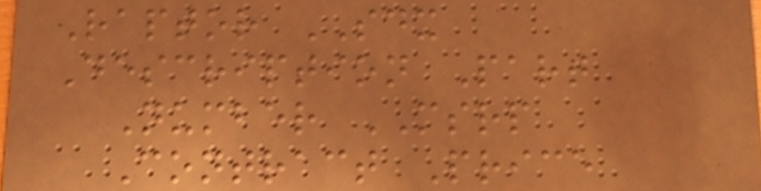Raptor SDX
Description Part
Number MSRP
Contract Price
